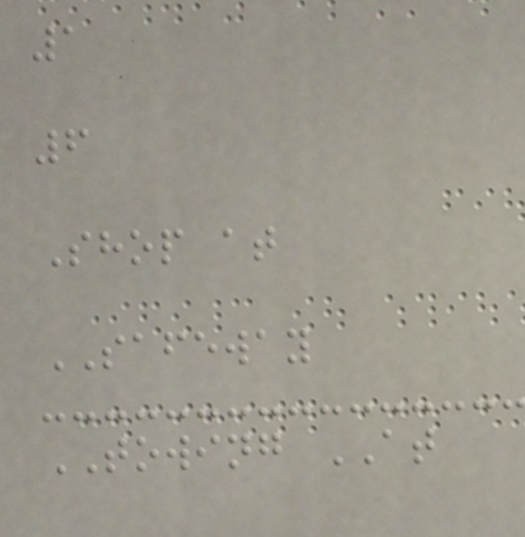1
6
Shop at
SAFEWAY
TOWING AT
